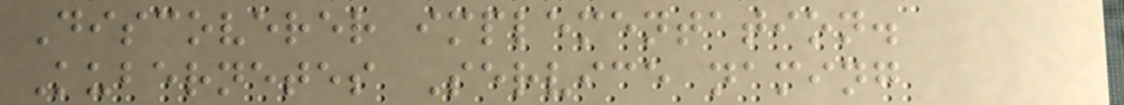Discoverer implementation.
Kubernetes Service naming
